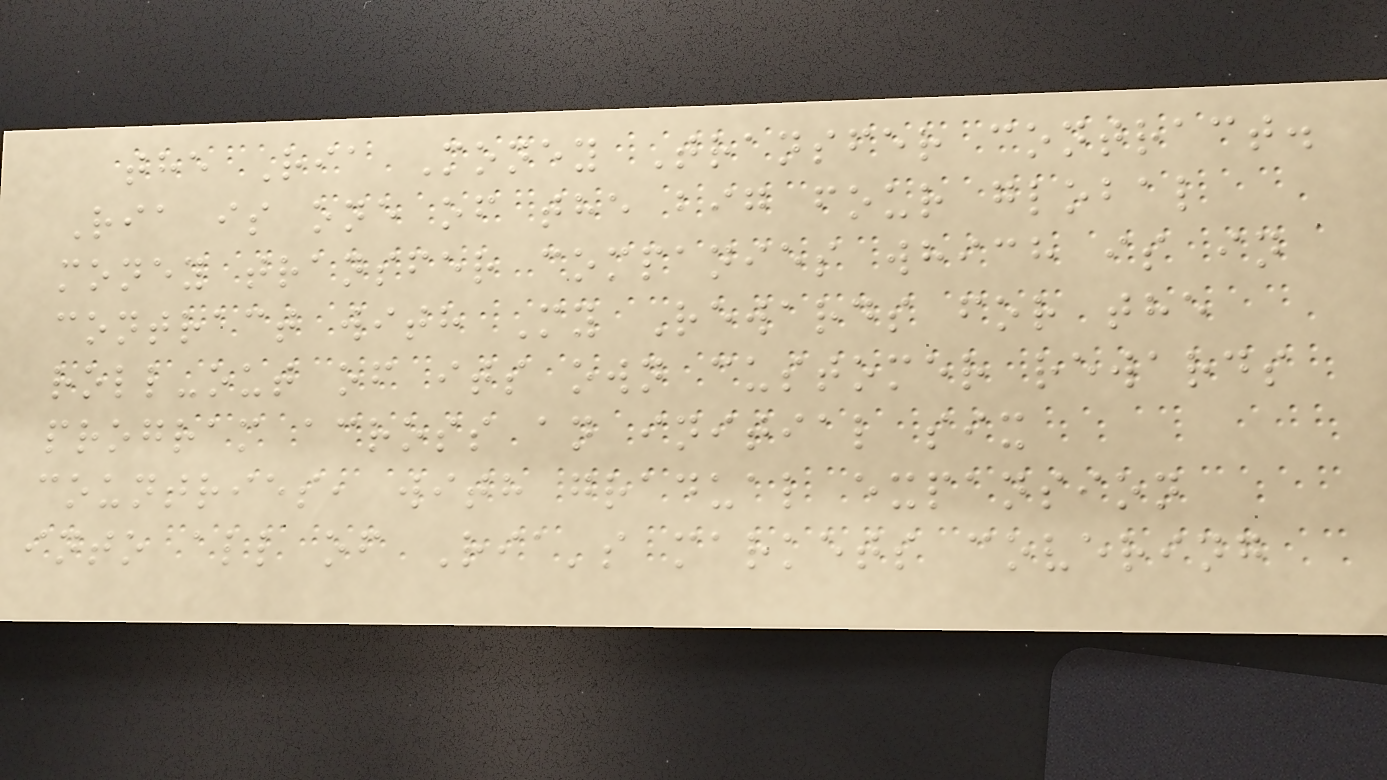the Ria Money Transfer contract.
Ria is one of the big four global
money transfer companies which is in
contract with My Rewards for the
roll-out of its own customer rewards
program across an initial six
countries, with gradual expansion
into all of Ria's markets covering
